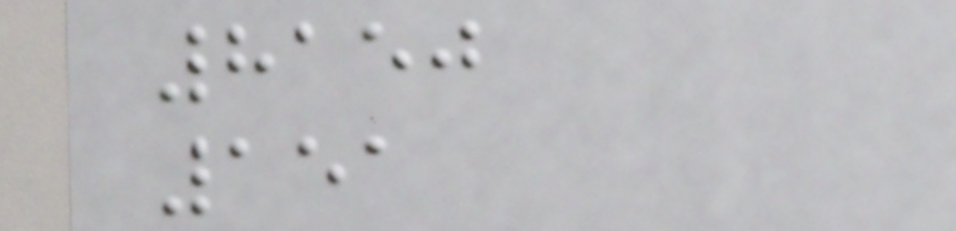8150
151
